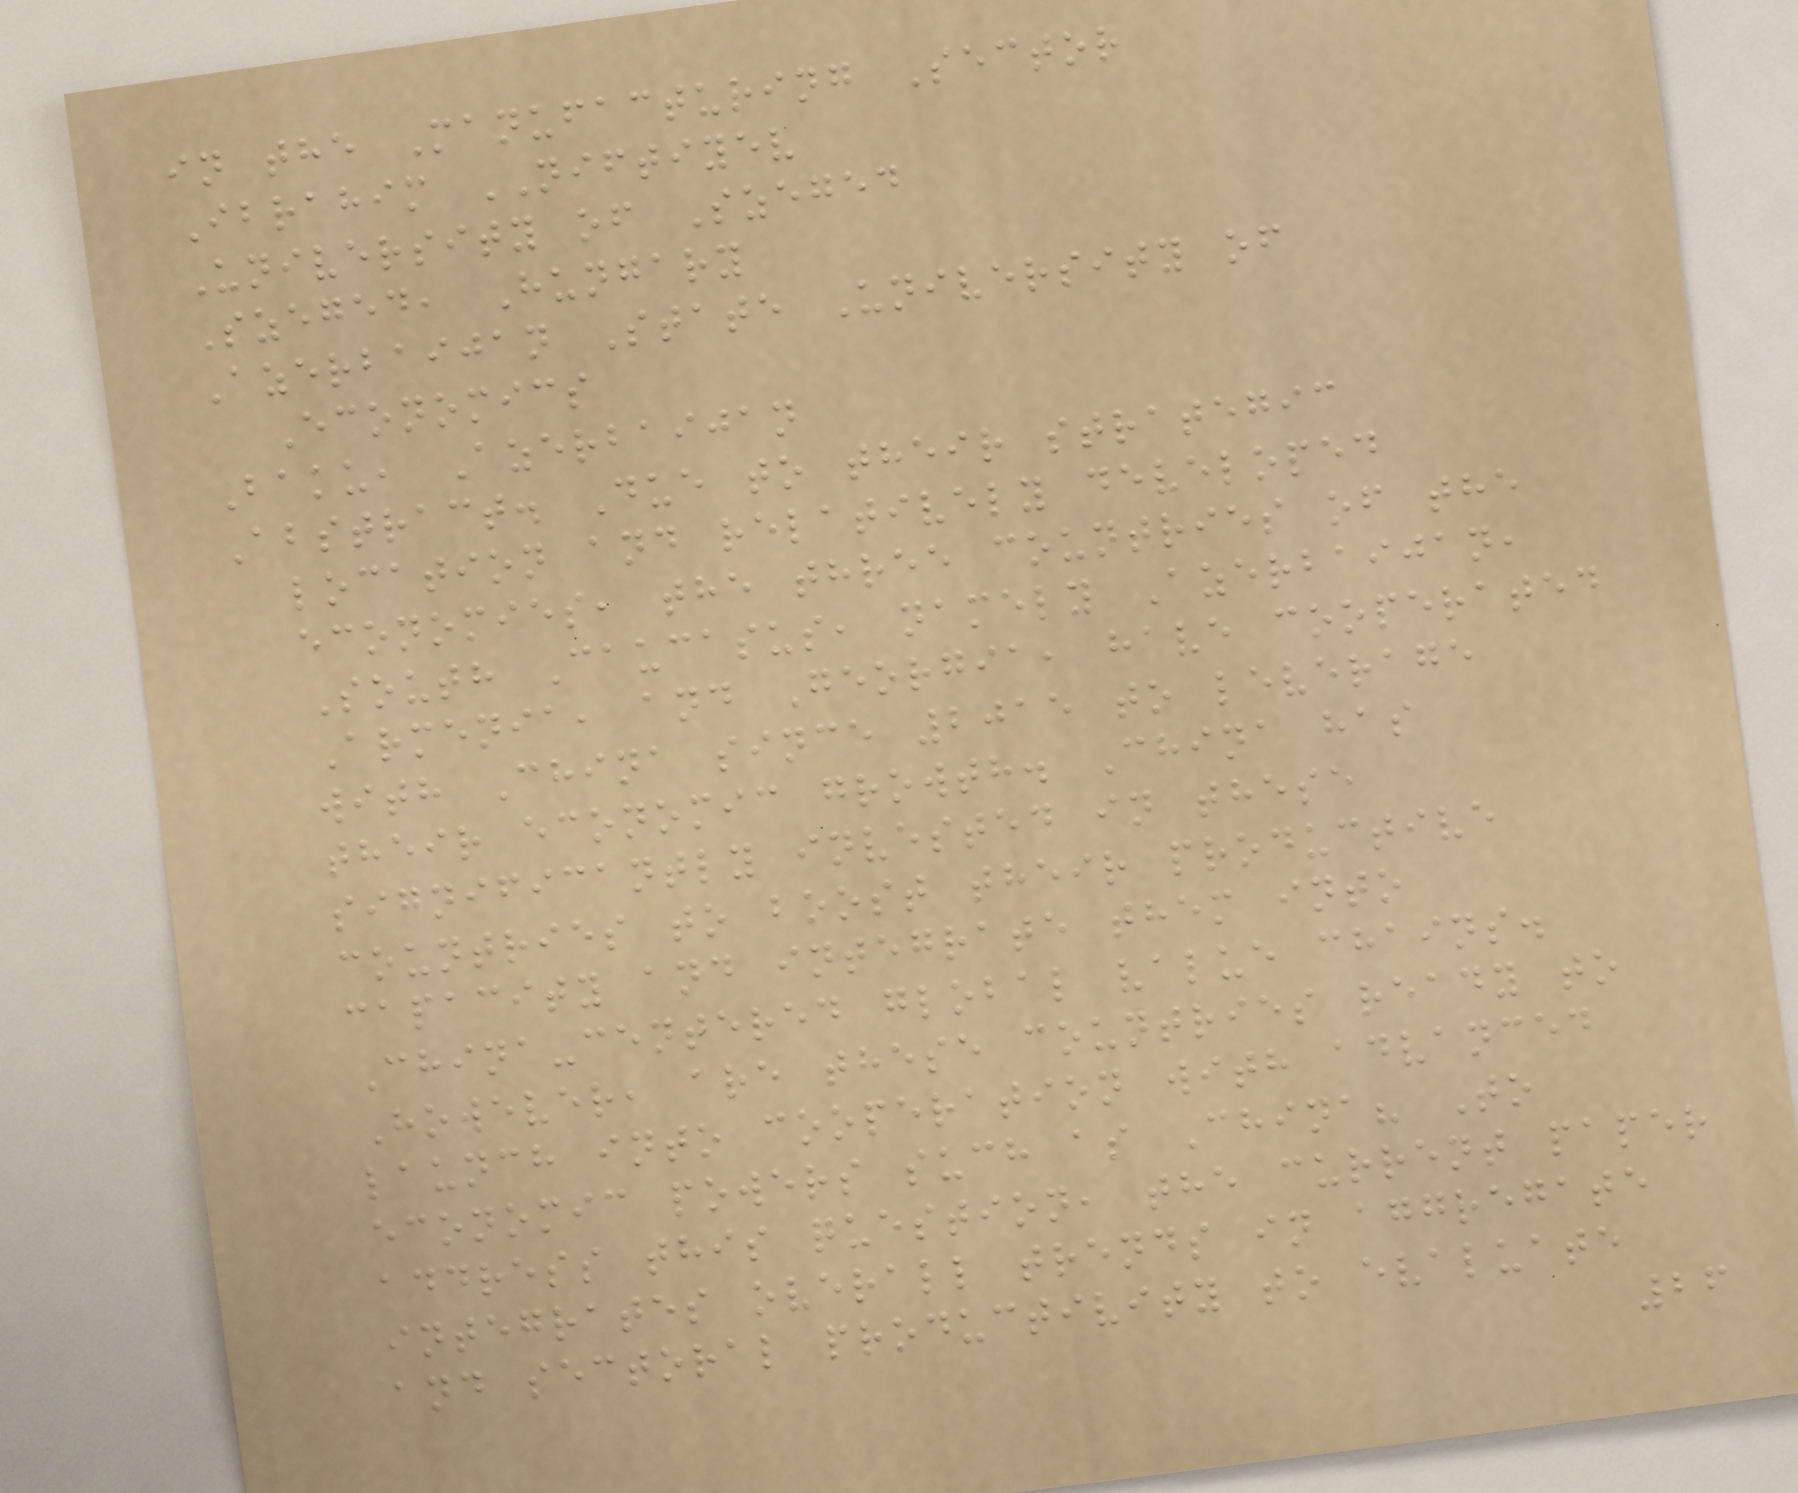in the Manufacturing Sector
Ibrahim NIFTIYEV
University of Szeged
Szeged, Hungary
Azerbaijan State University of
Economics
Baku, Azerbaijan
Abstract. Due to their strategic
location and relatively developed
economies, the three countries of the
South Caucasus, namely Azerbaijan,
Armenia, and Georgia, have cooperated
with China since 2015 to leverage
their economic growth. China has
significantly invested in these
countries to boost their productive
capacity and integrate them into
China-centered global value chains.
However, are these countries ready to
launch into cooperation with advanced
economic powers such as China? To
address this question, the current paper
integrates overall trends in aggregate
and sectoral productivity to evaluate
26
